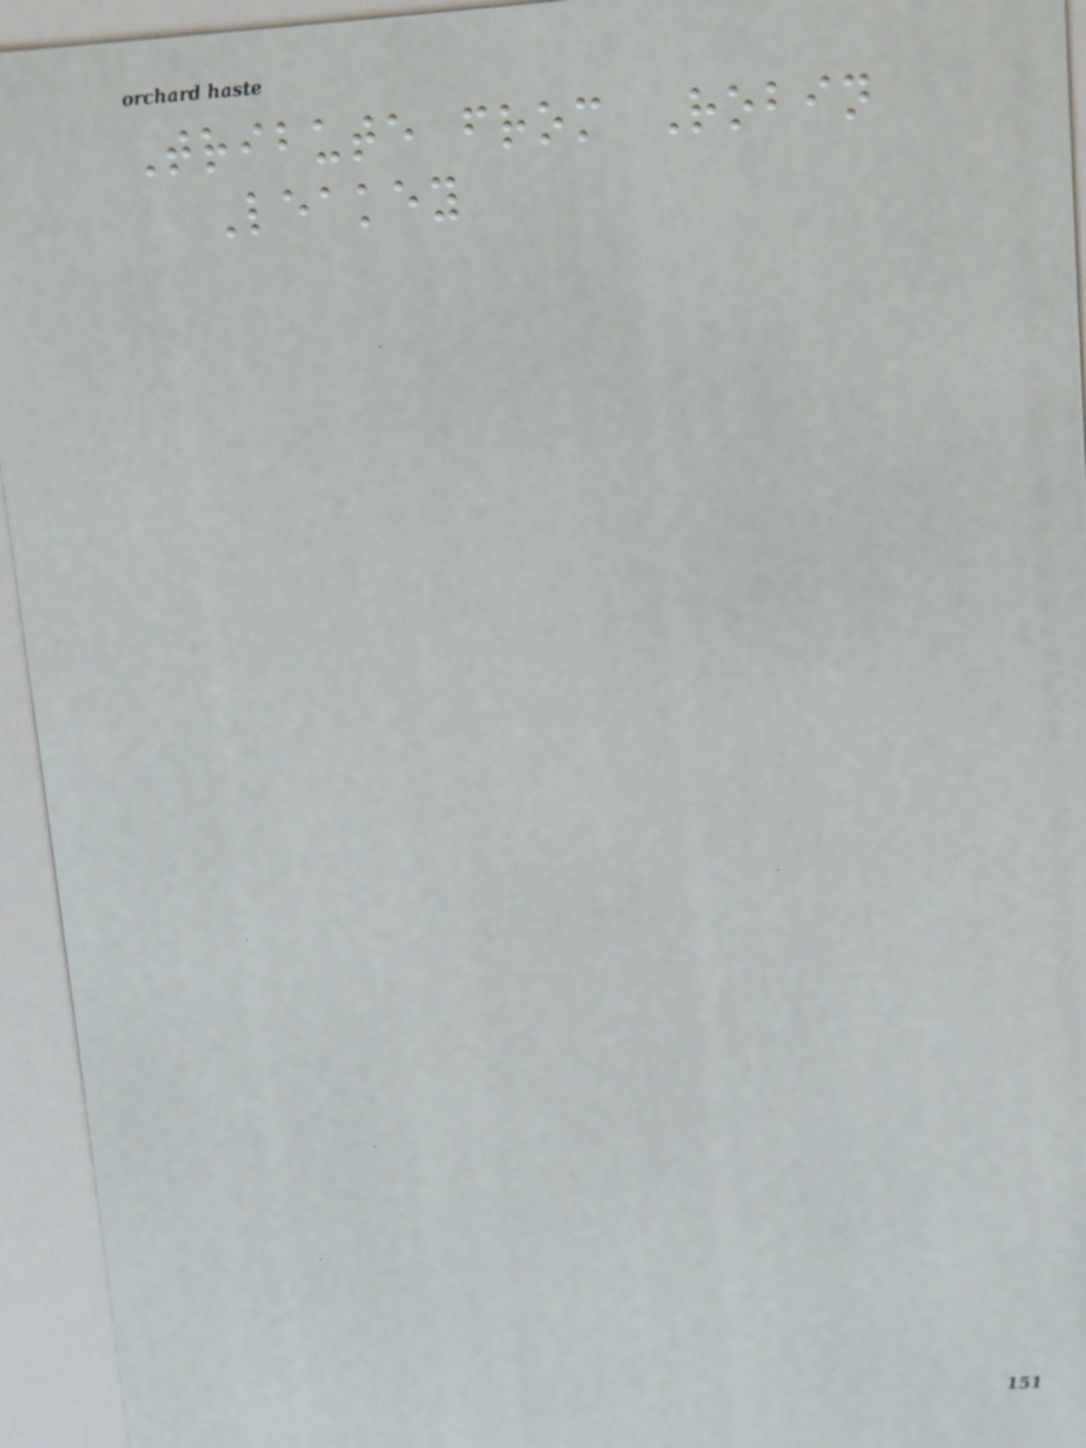Tribute from Robin
Leakey
